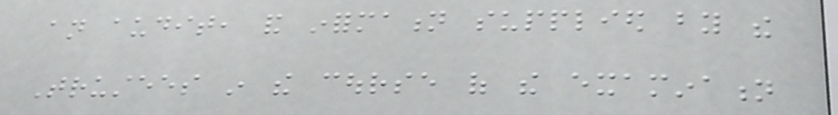an audit, and information supplied by the
Trustees in the course of the examination
